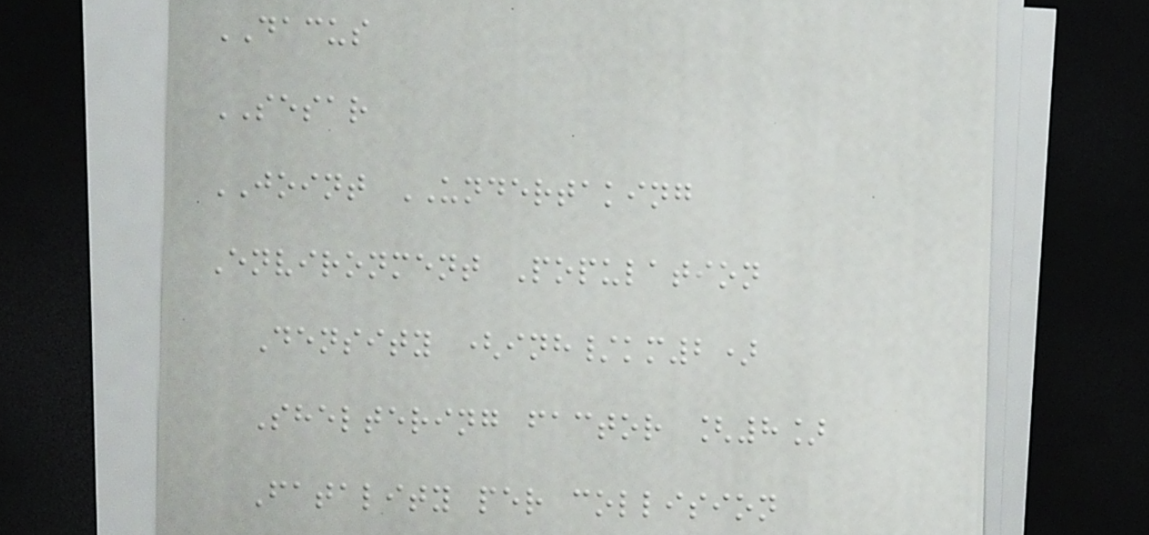DACUS
SESAR
JOINT UNDERTAKING
Environment Population
Density (inh/km2)
Sheltering factor [8]
Fatality per collision
